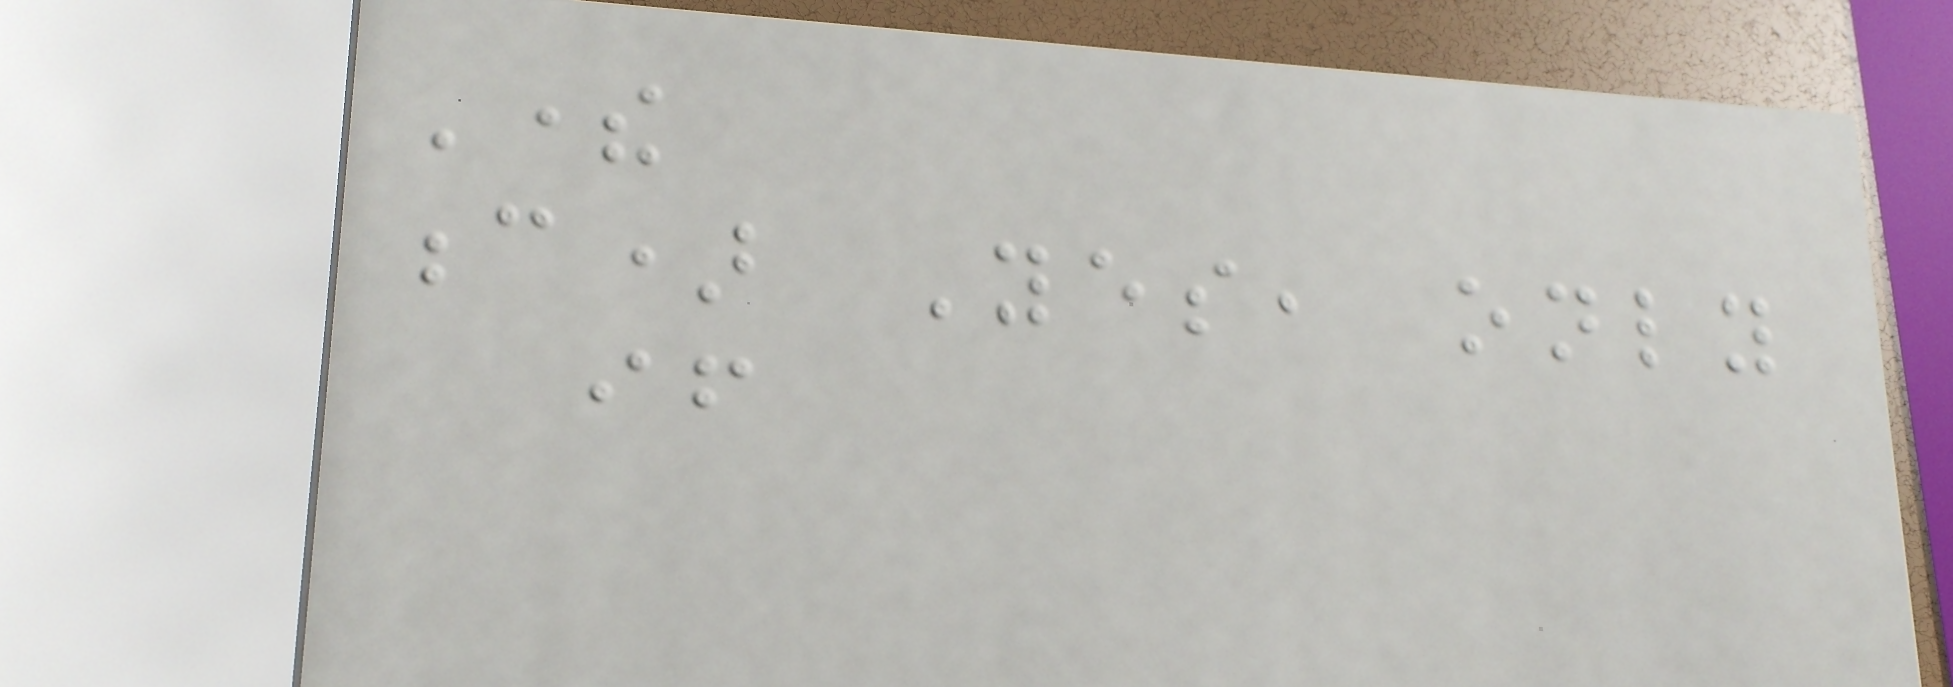There
c) Yes, only
if
